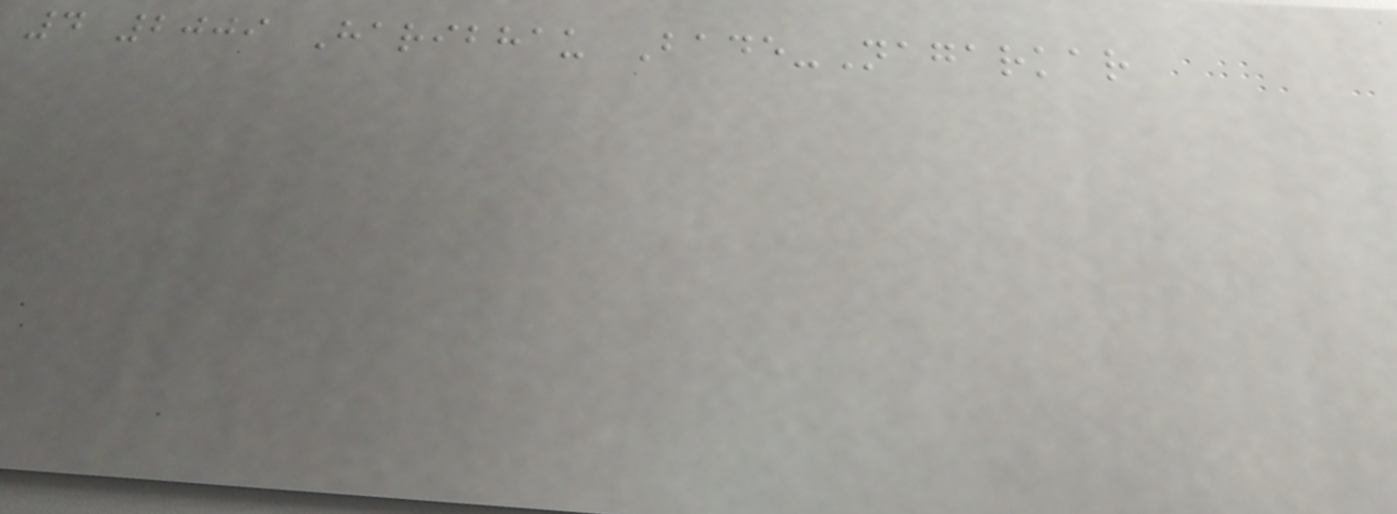4 2009 Haribhau Bade-Nagarkar
